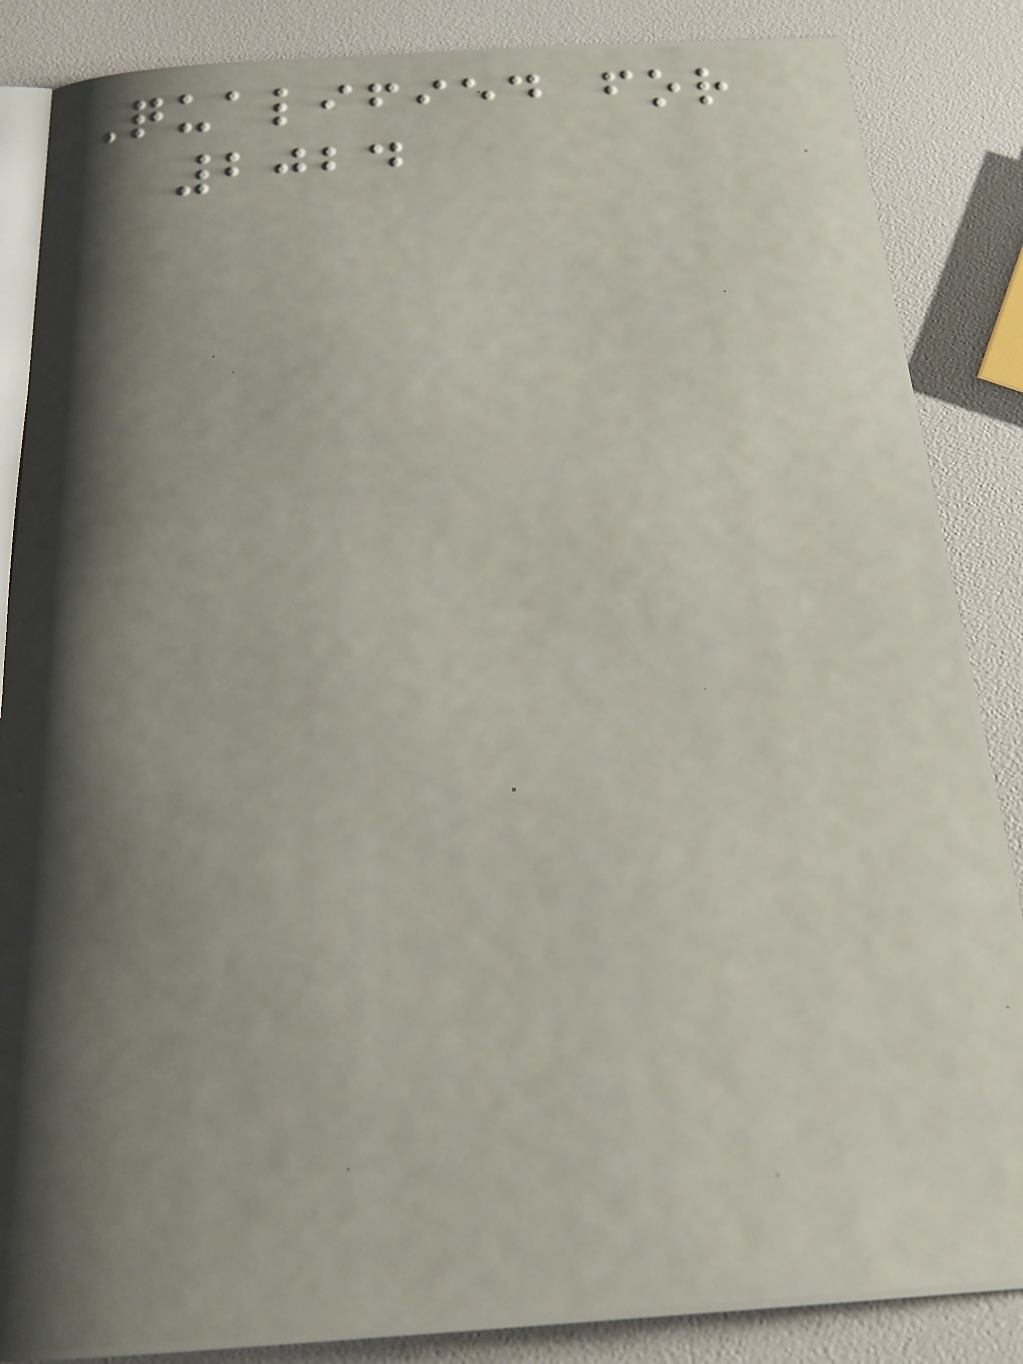Qualified for
2024
